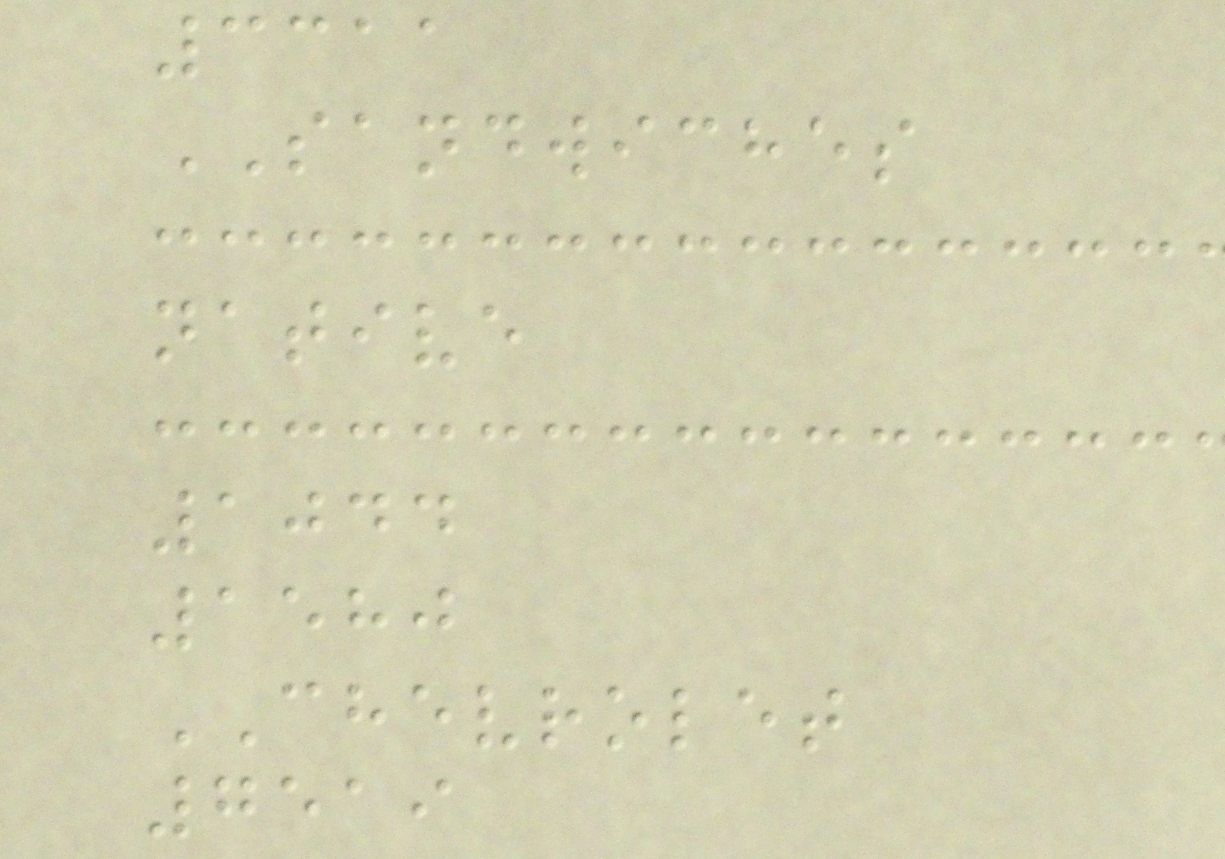3311
SANDWICHES
native
1044
1580
CHEVROLET
7519
